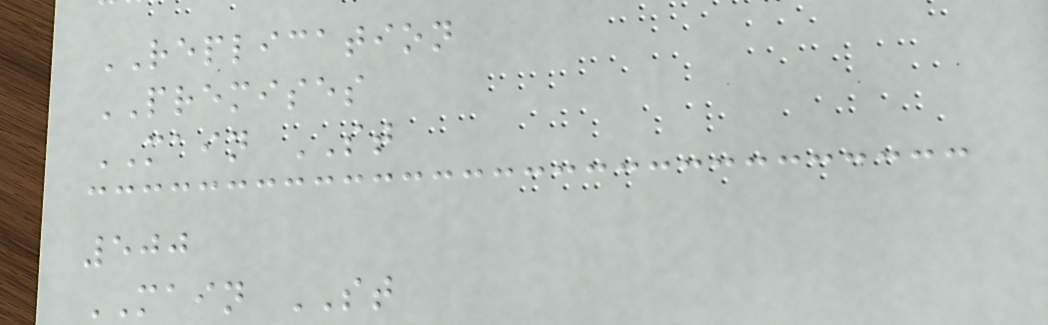REPLICATION
PREMISES
MAIN ST
500
MAIN ST
